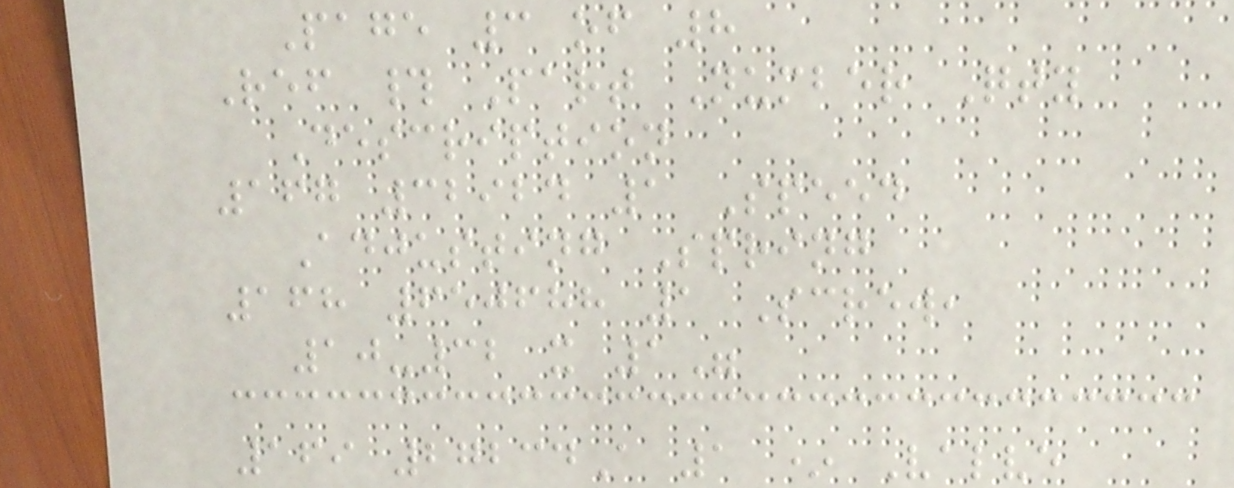Page 3 of 8
Ref # Part Number Qty
Description
167 32924 1 Speed
Adjusting Spring
168 650688 1 Screw,
10-32 x 1"
169 27234A 1 * Valve
